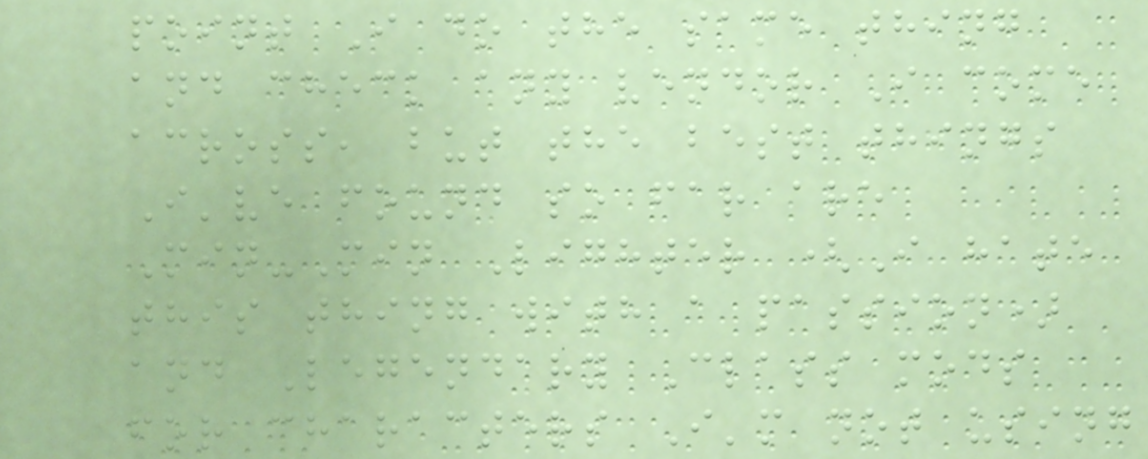point I do the same thing
and check any vendor I come
across, but the best things
I've found so far are
Min-Min Lighter (I hate
this thing with a passion)
and Legendary Class mods
for characters I'm not using
